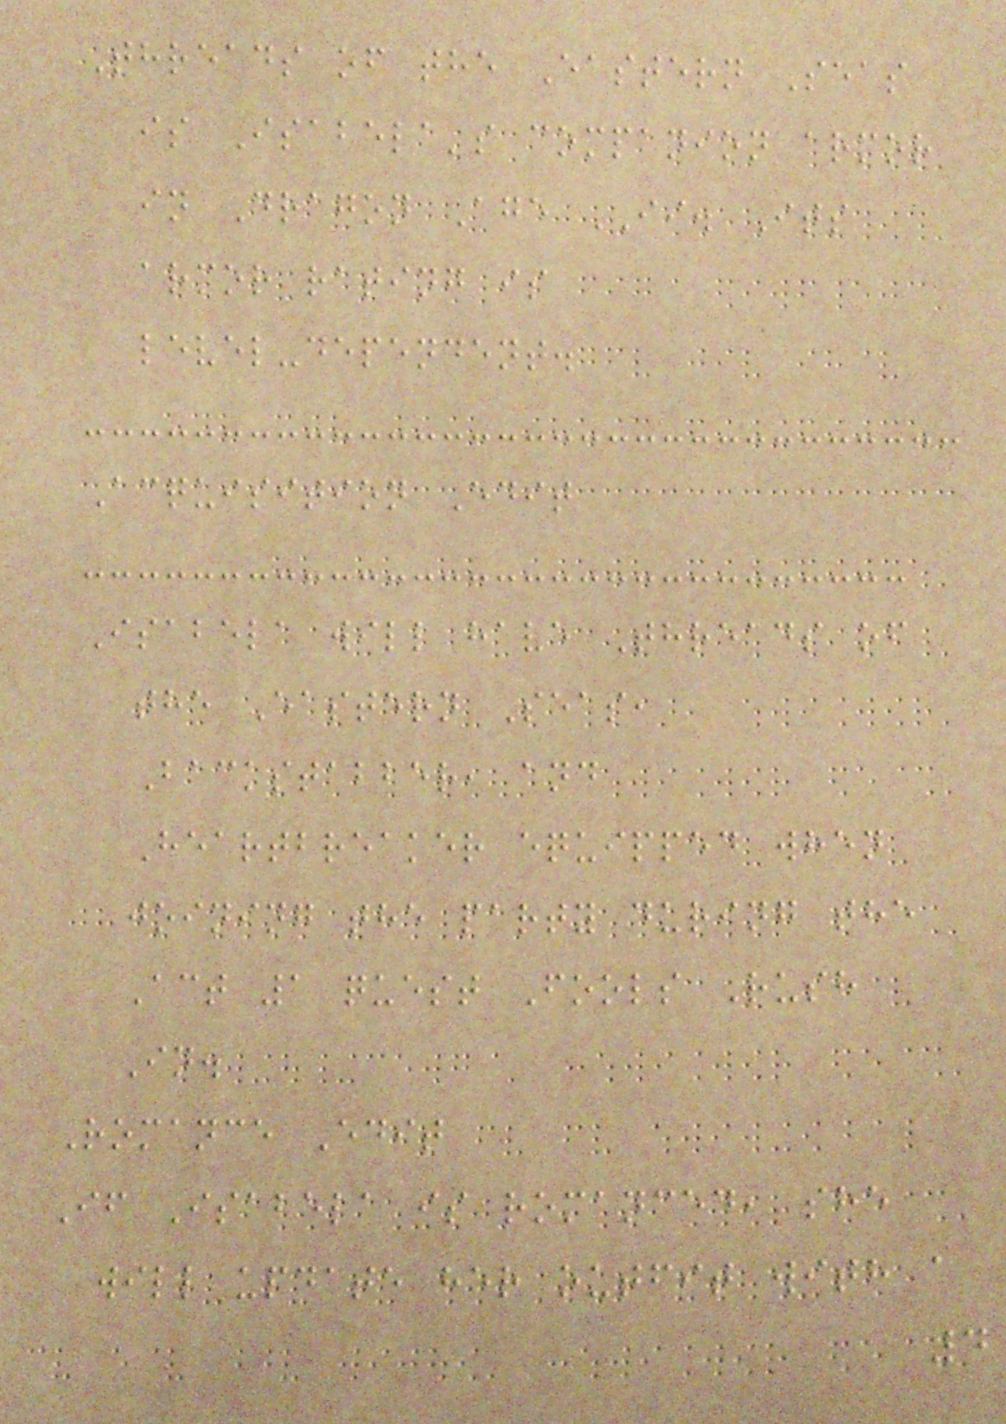Threads of the Eastern Seas
is Isabela's companion armor
in Dragon Age II. Its
armor rating is
level-dependent.
Acquisition Edit
Isabela will have Threads of
the Eastern Seas,
Backstabber, and
Heartbreaker equipped when
joining the party during the
Act 1 quest Fools Rush
In.
Romance Edit
If Isabela is romanced, she
will update her outfit with a
4
